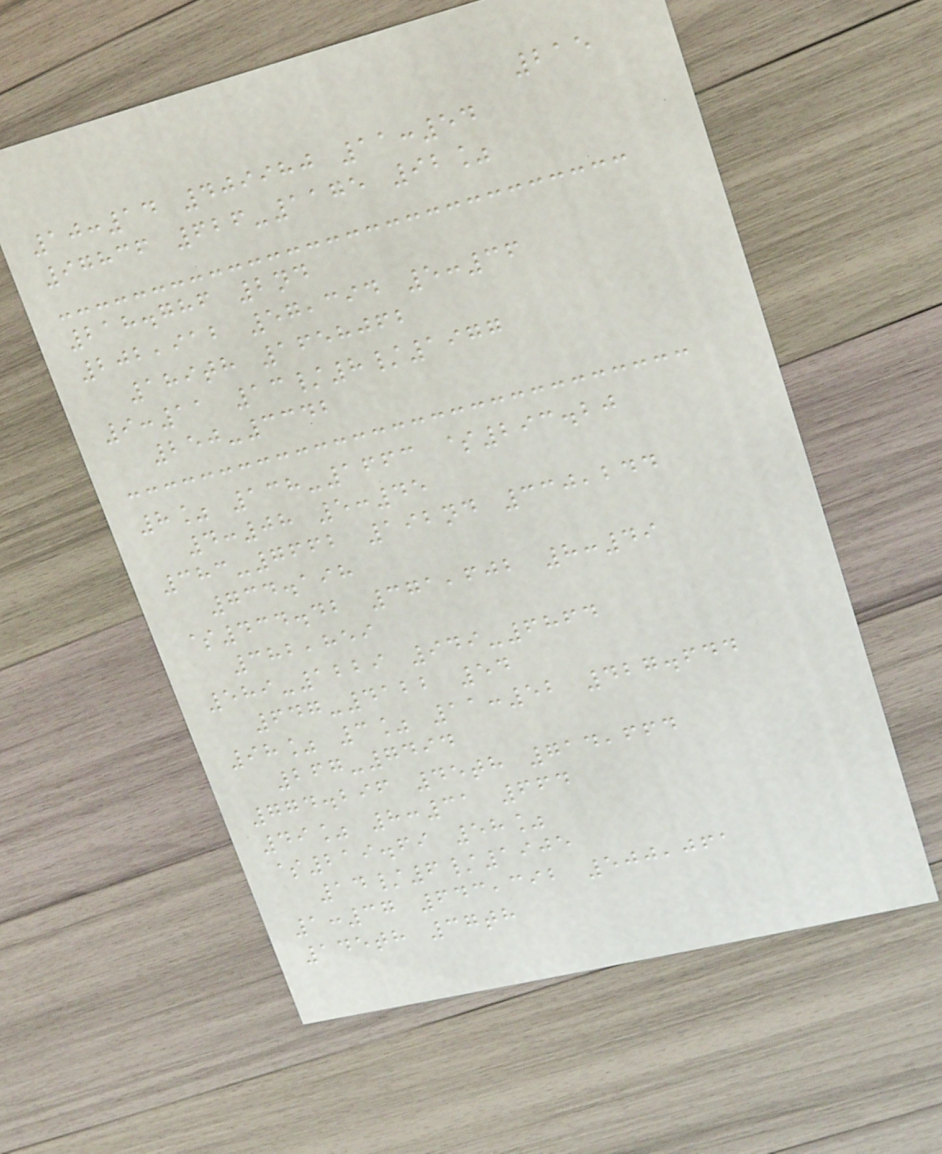215
10:14 409980 11:54
97836 626-1175 92%
218.786 2nd
202,912 57,394 5:36
189th 1658062
9:11 13/8/1977
250-3342
8% 138-1663 $293.20
4:08 5:45
383-7662 192nd 330,244
734.198
$434.42 371,602 8:49
382,859
589-1229 949-6864
647-4122 54
98% 3% 11:52 427.644
267-7494
774.296 45th 714,664
49% 8:31 664
$219.69 58%
14/6/1905
1:37 643,392 500,061
145th 37th
